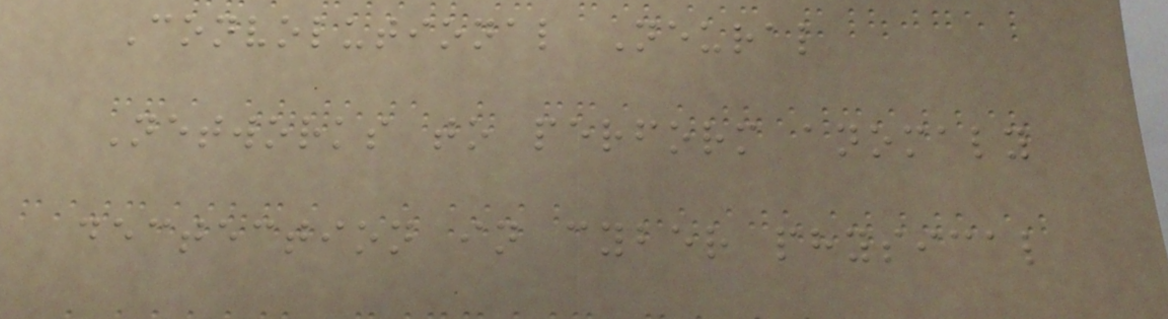Convolutional Neural
Networks to perform anomaly
dectection in cyber physical
